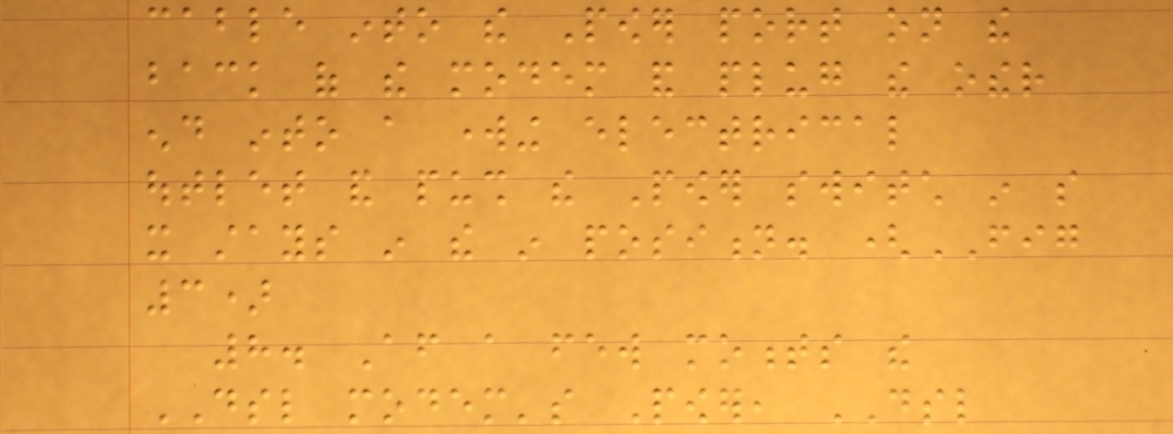cable into the Power port on the
back of the modem and plug the other
end into a working electrical
outlet and push the Power switch in so
it stays in the in position. (FIG
3)
8. After a few moments the
DSL modem's Power, DSL
